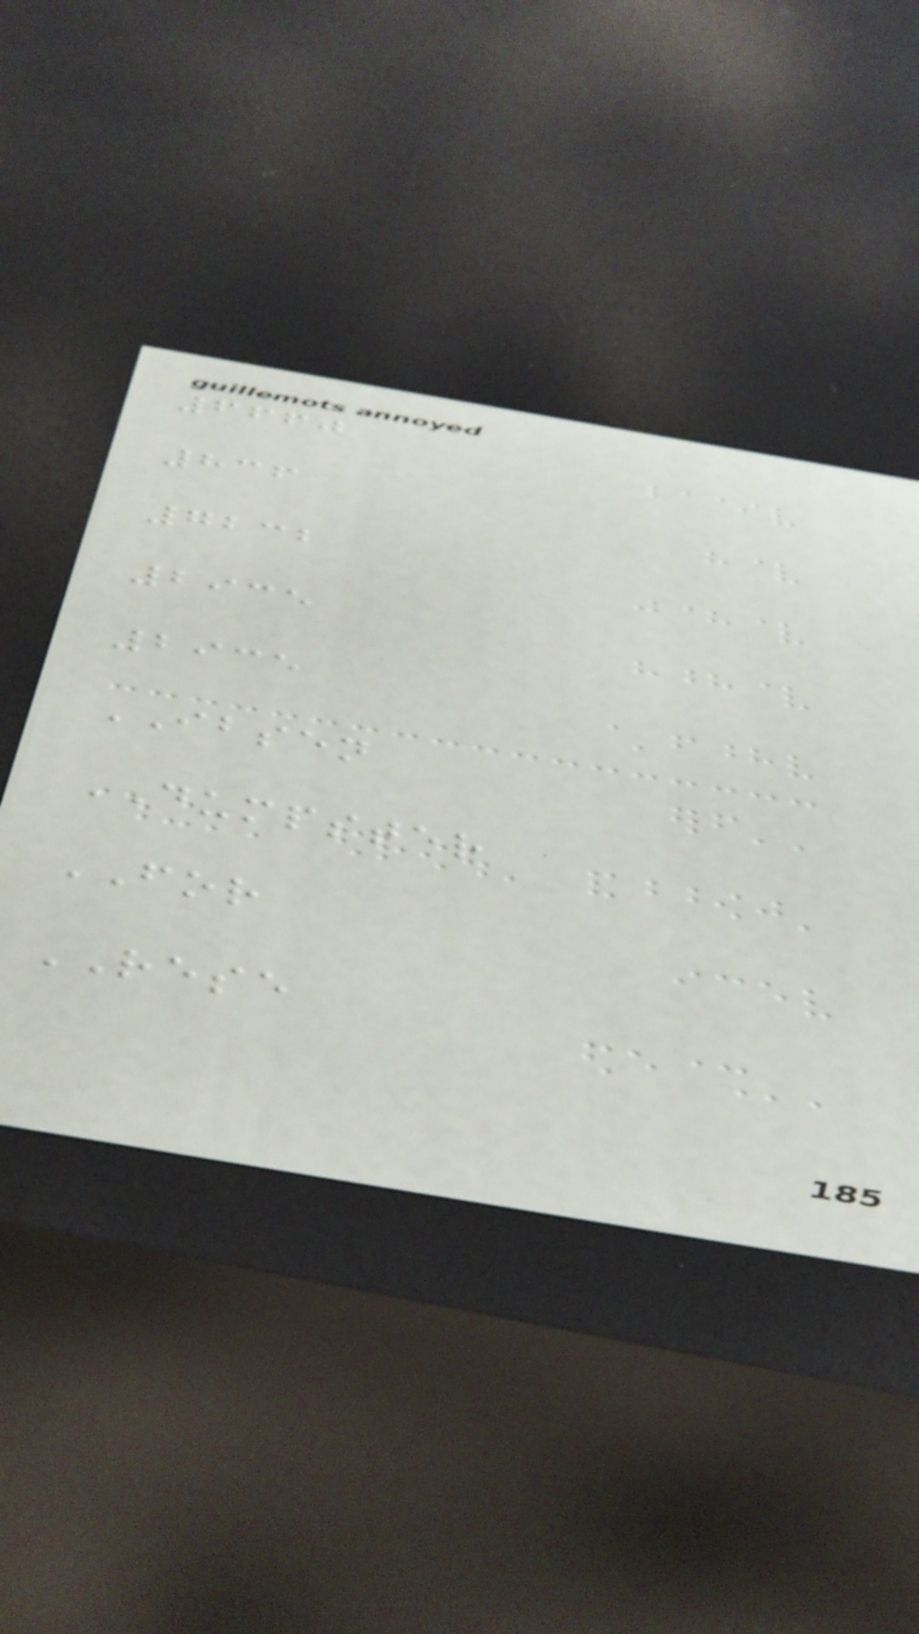6660
836
7232
2935
2935
IBSEN
DUMPSTER
FOR
RESE
